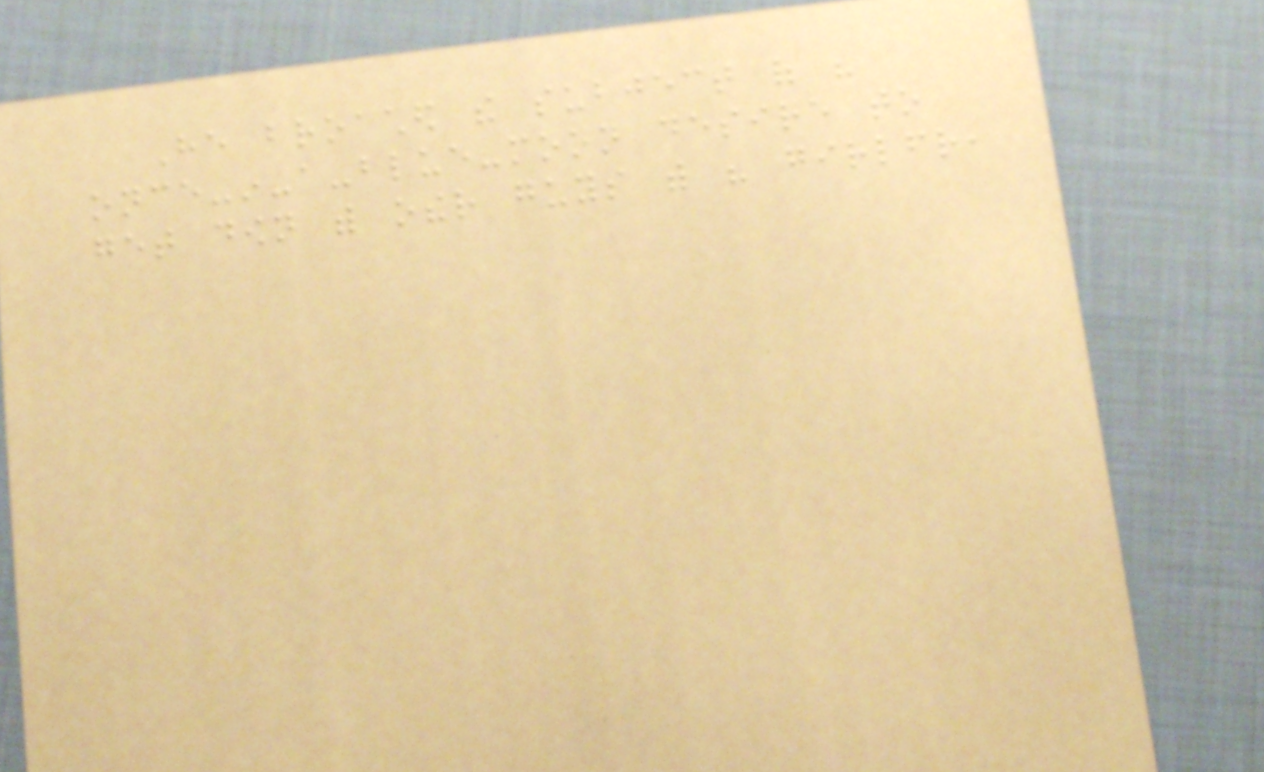He broached the subject of his
once-in-a-blue-moon desire to
get down with other guys with his girlfriend,
